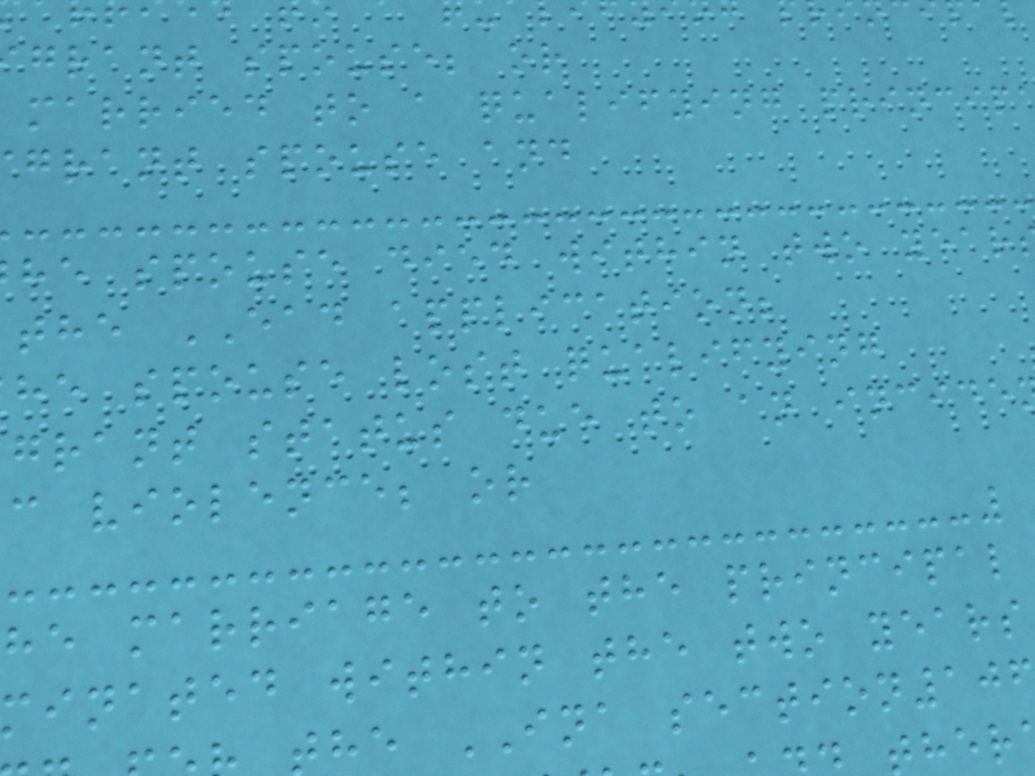grant spouse; or
married to a qualifying princip
grant spouse and
he spouse died within two year
the EAD application;
he spouse lost qualifying
grant status due to an incide
c violence; or
he marriage to the principal
minated within the two years
he INA section10
